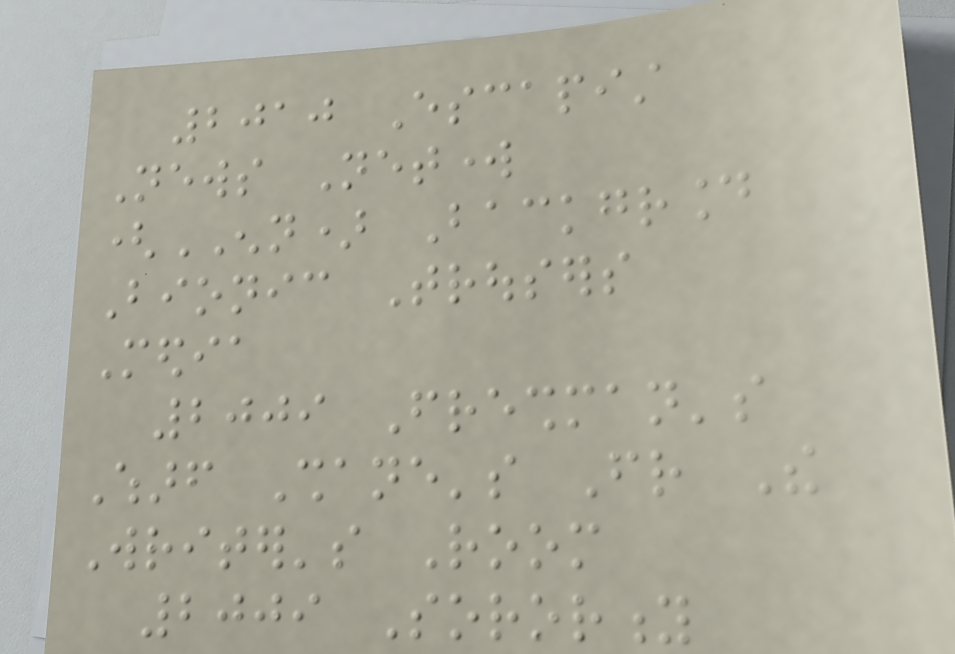2010 Escapist
News Network
(ENN) Background
Bionic Trousers
Media
2009 Freshman's
Wharf Shane's Friend The
Writer's Room
2009 Sorority
